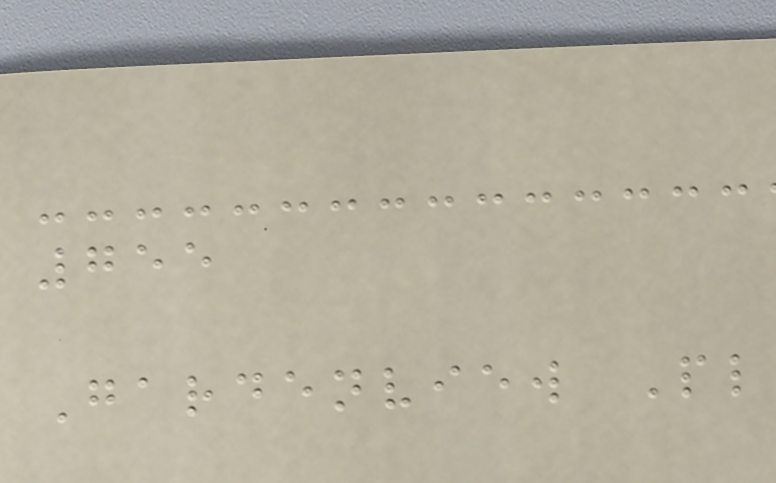755
Gardenview Pl
